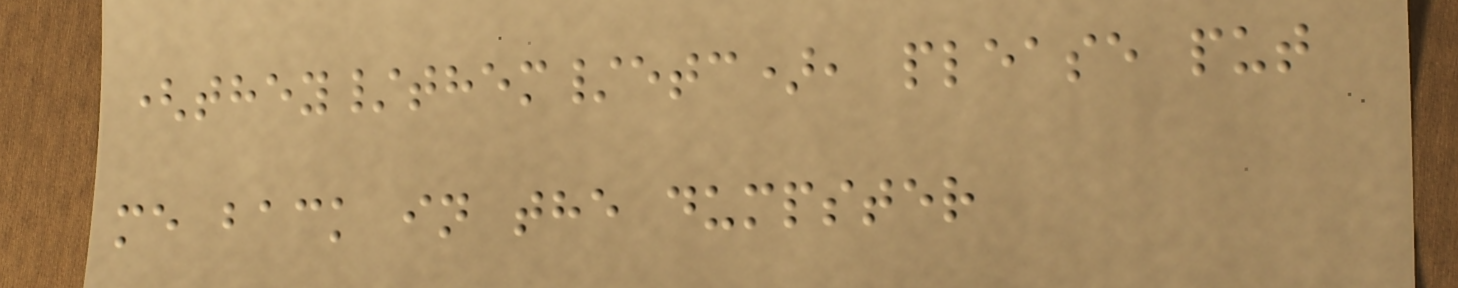(they/them/etc), please put
me back in the dumpster
